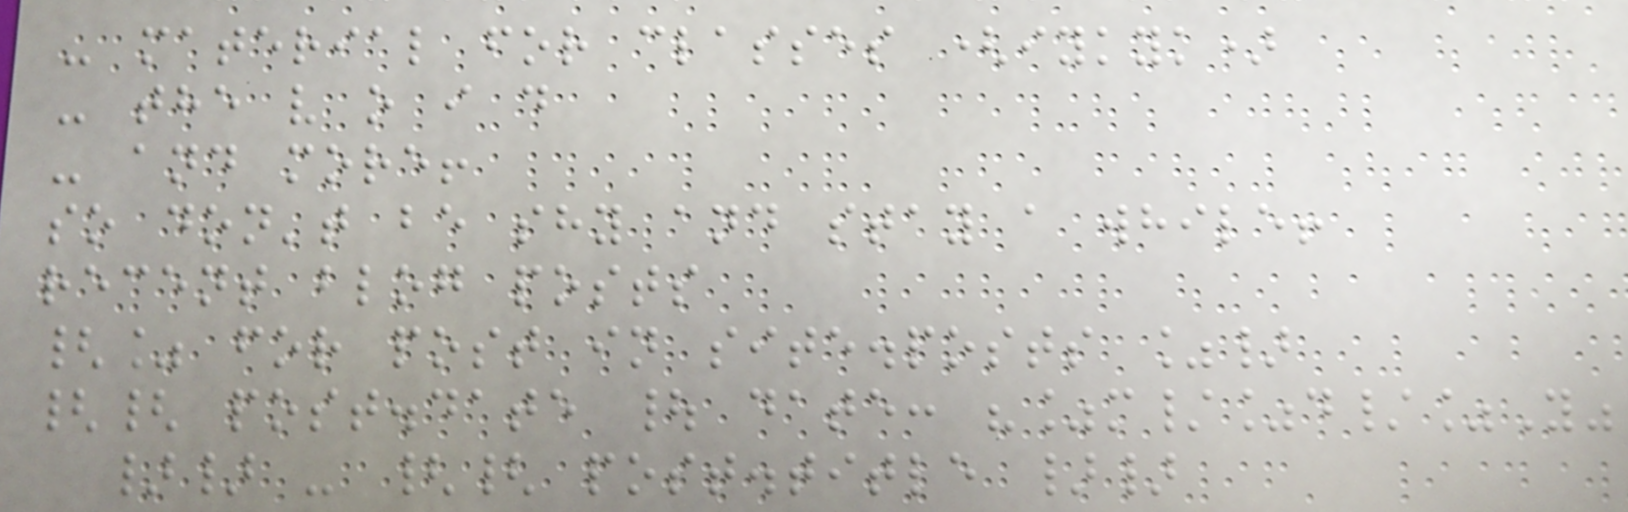- material for classes (iykyk)
- the v o i d
- and more!
so don't be shy and stay a while!
recent blog posts
{% for post in site.posts %}
{{ post.date | date: "%m/%d/%Y"
}} - {{ post.title }}
